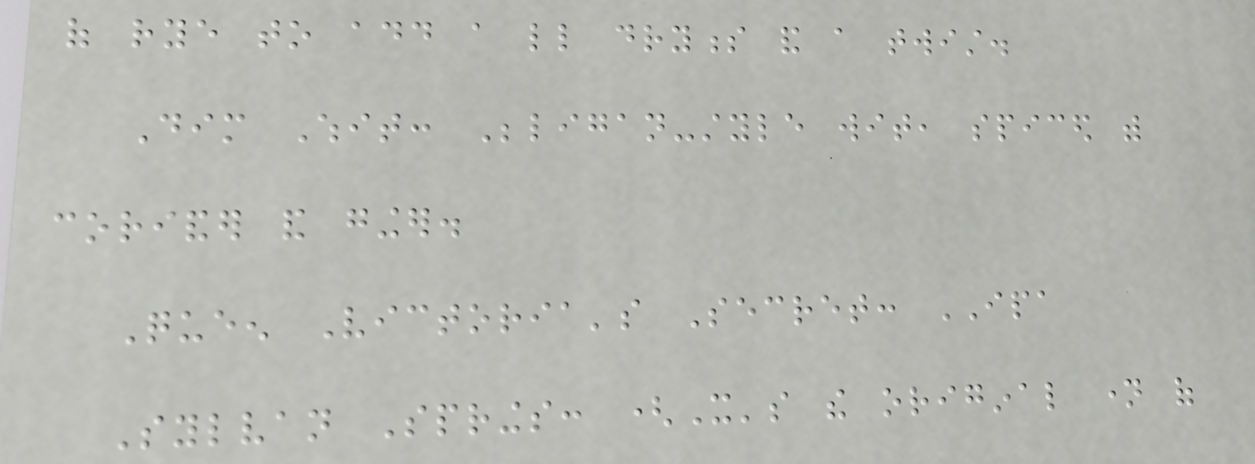of rye to add a little dryness and a twist.
Dim Whit: Beligan-style wit, spiced with
coriander and ginger.
Queen Victoria's Secret: IPA
Sylvan Springs: (It's the original name of
